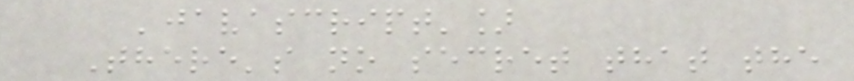'javascript']
There's no secret that the
